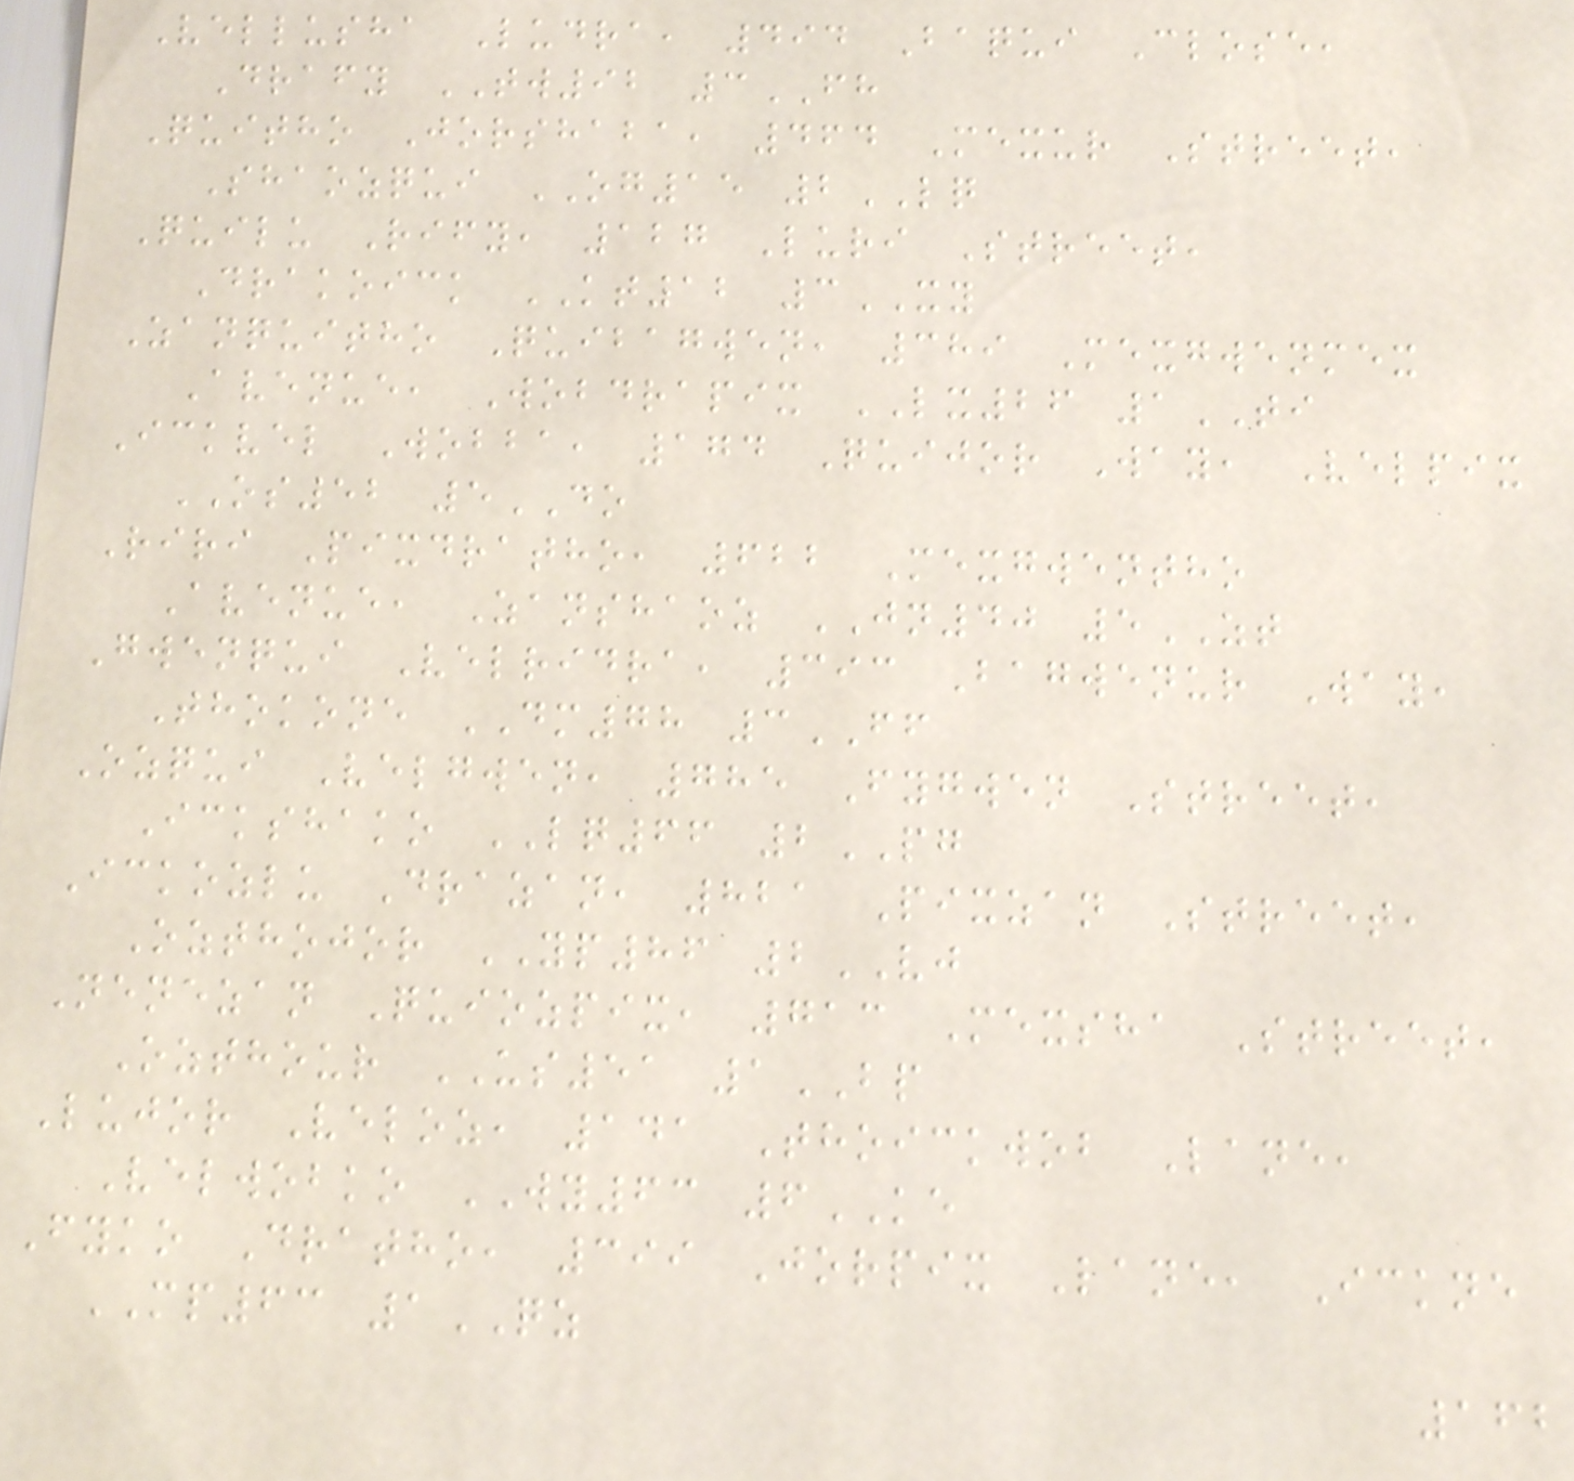Vellusha Ludra, 494 Baqui Close,
Drafy TW92 3FH
Quitho Jorshaba, 464 Mexur Street,
Shaozqui OG15 2LQ
Quilu Rify, 127 Luri Street,
Drakoick KT12 3XY
Zanquitho Quibagwen, 389 Mexgwenmex
Avenue, Wobdrapix LX26 1TI
Ickvel Wobba, 174 Quijor Way, Velpix
OS52 5DO
Riri Pixdratho, 622 Mexgwentho
Avenue, Zanshaoz JN40 5ZT
Gwenqui Velridra, 393 Bagwenur Way,
Thokone DM78 3FF
Ozqui Velgwen, 785 Fygwen Street,
Ickshako LQ66 2PG
Ickozlu Drazan, 821 Pixzan Street,
Ozthojor YP86 2VJ
Nenezan Quiozpix, 713 Mexsha Street,
Ozthour US51 1BP
Lujor Veloz, 141 Thoickwob Lane,
Velwobko WY63 6KE
Fyko Dratho, 399 Jorpix Lane, Ickne
MP63 1QZ
162
